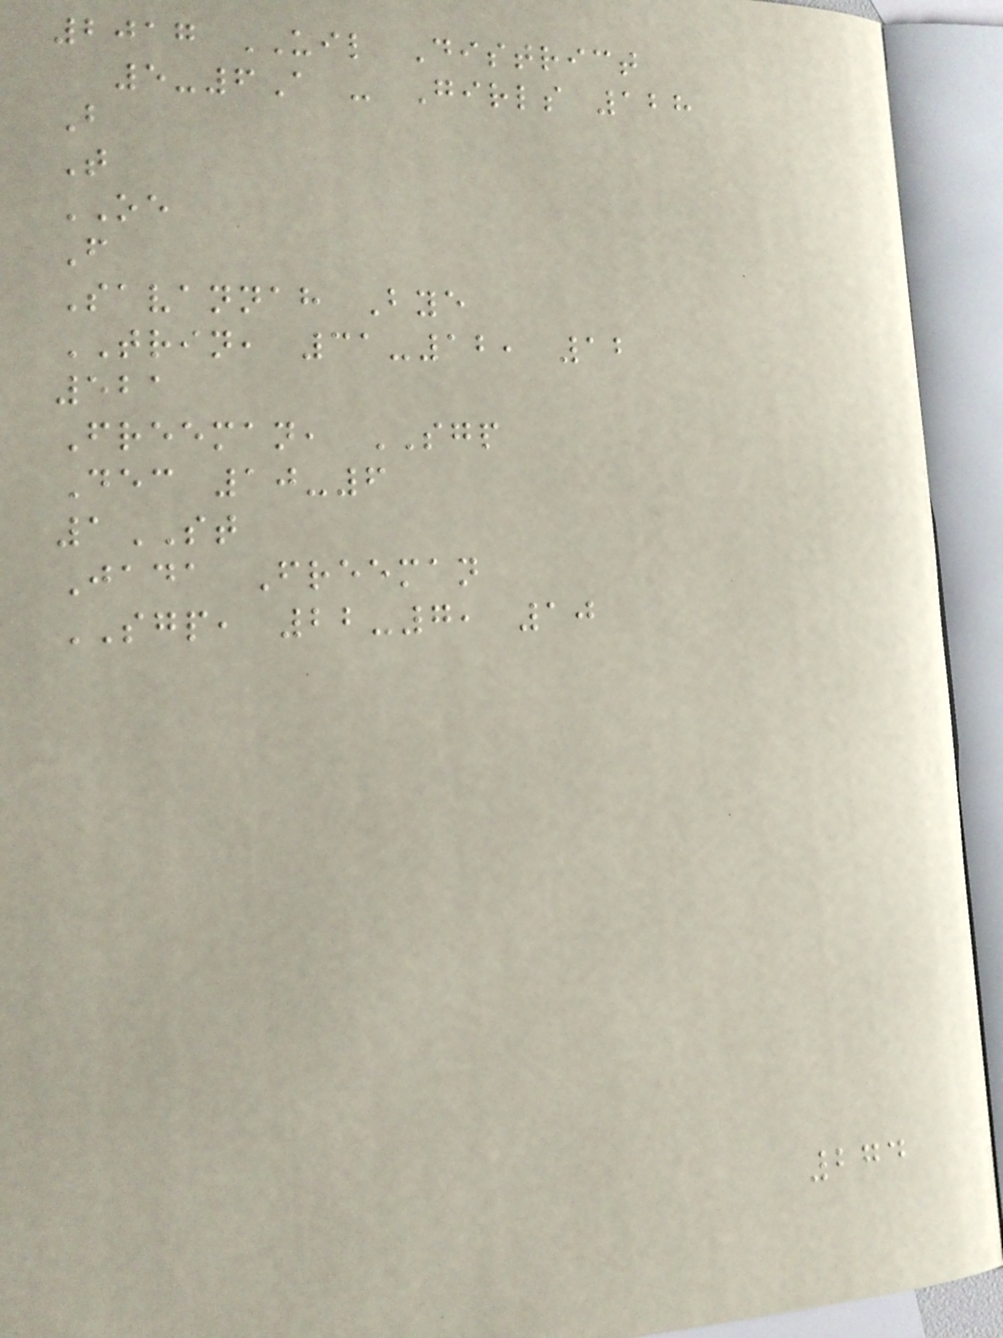2017 UIL District
5-6A - Girls 128
B
T
OE
F
Savannah Bye
TRIN, 31-12, 12
521
Freeman, SGP
Dec 10-6
1ST
Jada Freeman
SGP, 22-7, 10
274
